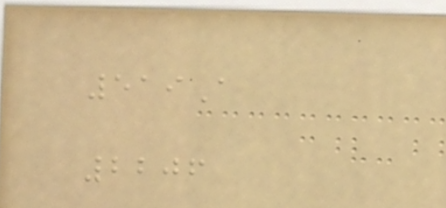519A
2206
